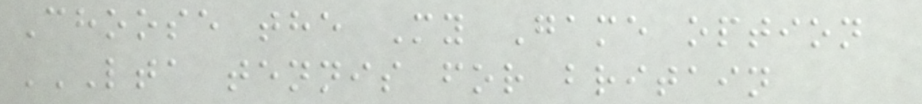Choose the My Game option
LTA TENNIS FOR BRITAIN
